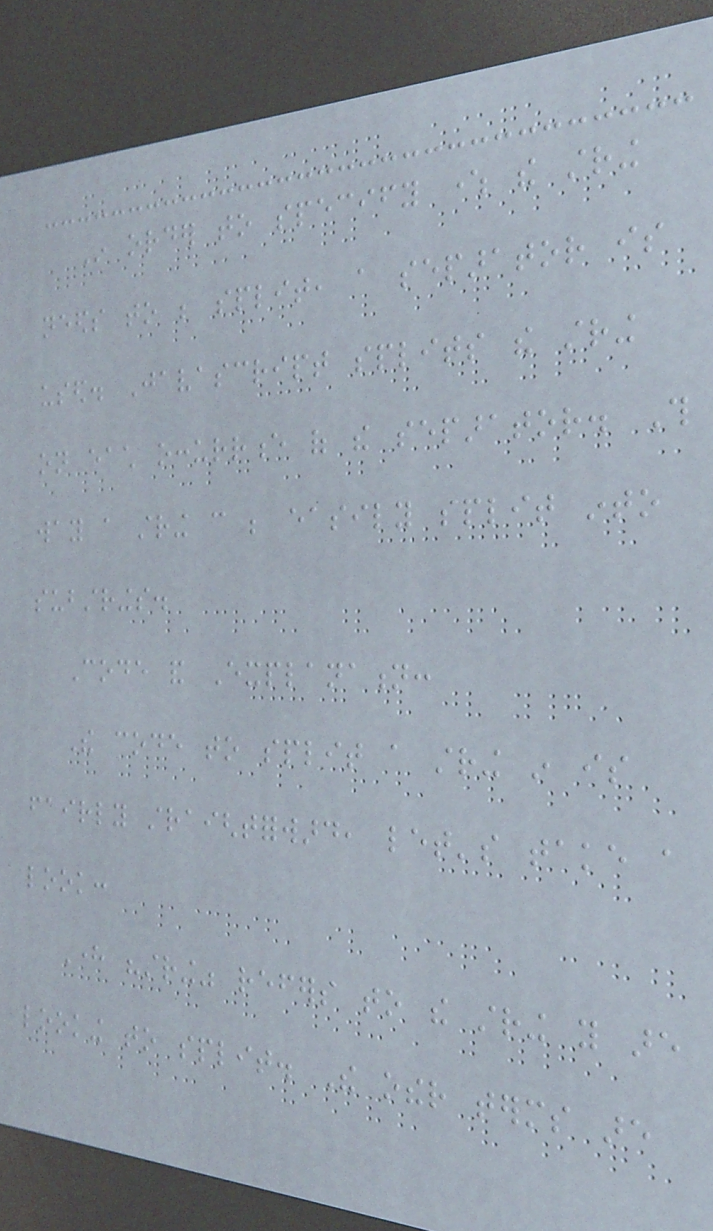In order to specify where the string
needs to be split, a separator is
used. Javascript splits the string
on each occurrence of the separator. This
way a string can be easily split into
substrings.
Code and Explanation:
The code to split a string in is
fairly straightforward, let's take a
look:
Here "string" refers to the string you are
looking to split. The other terms are
